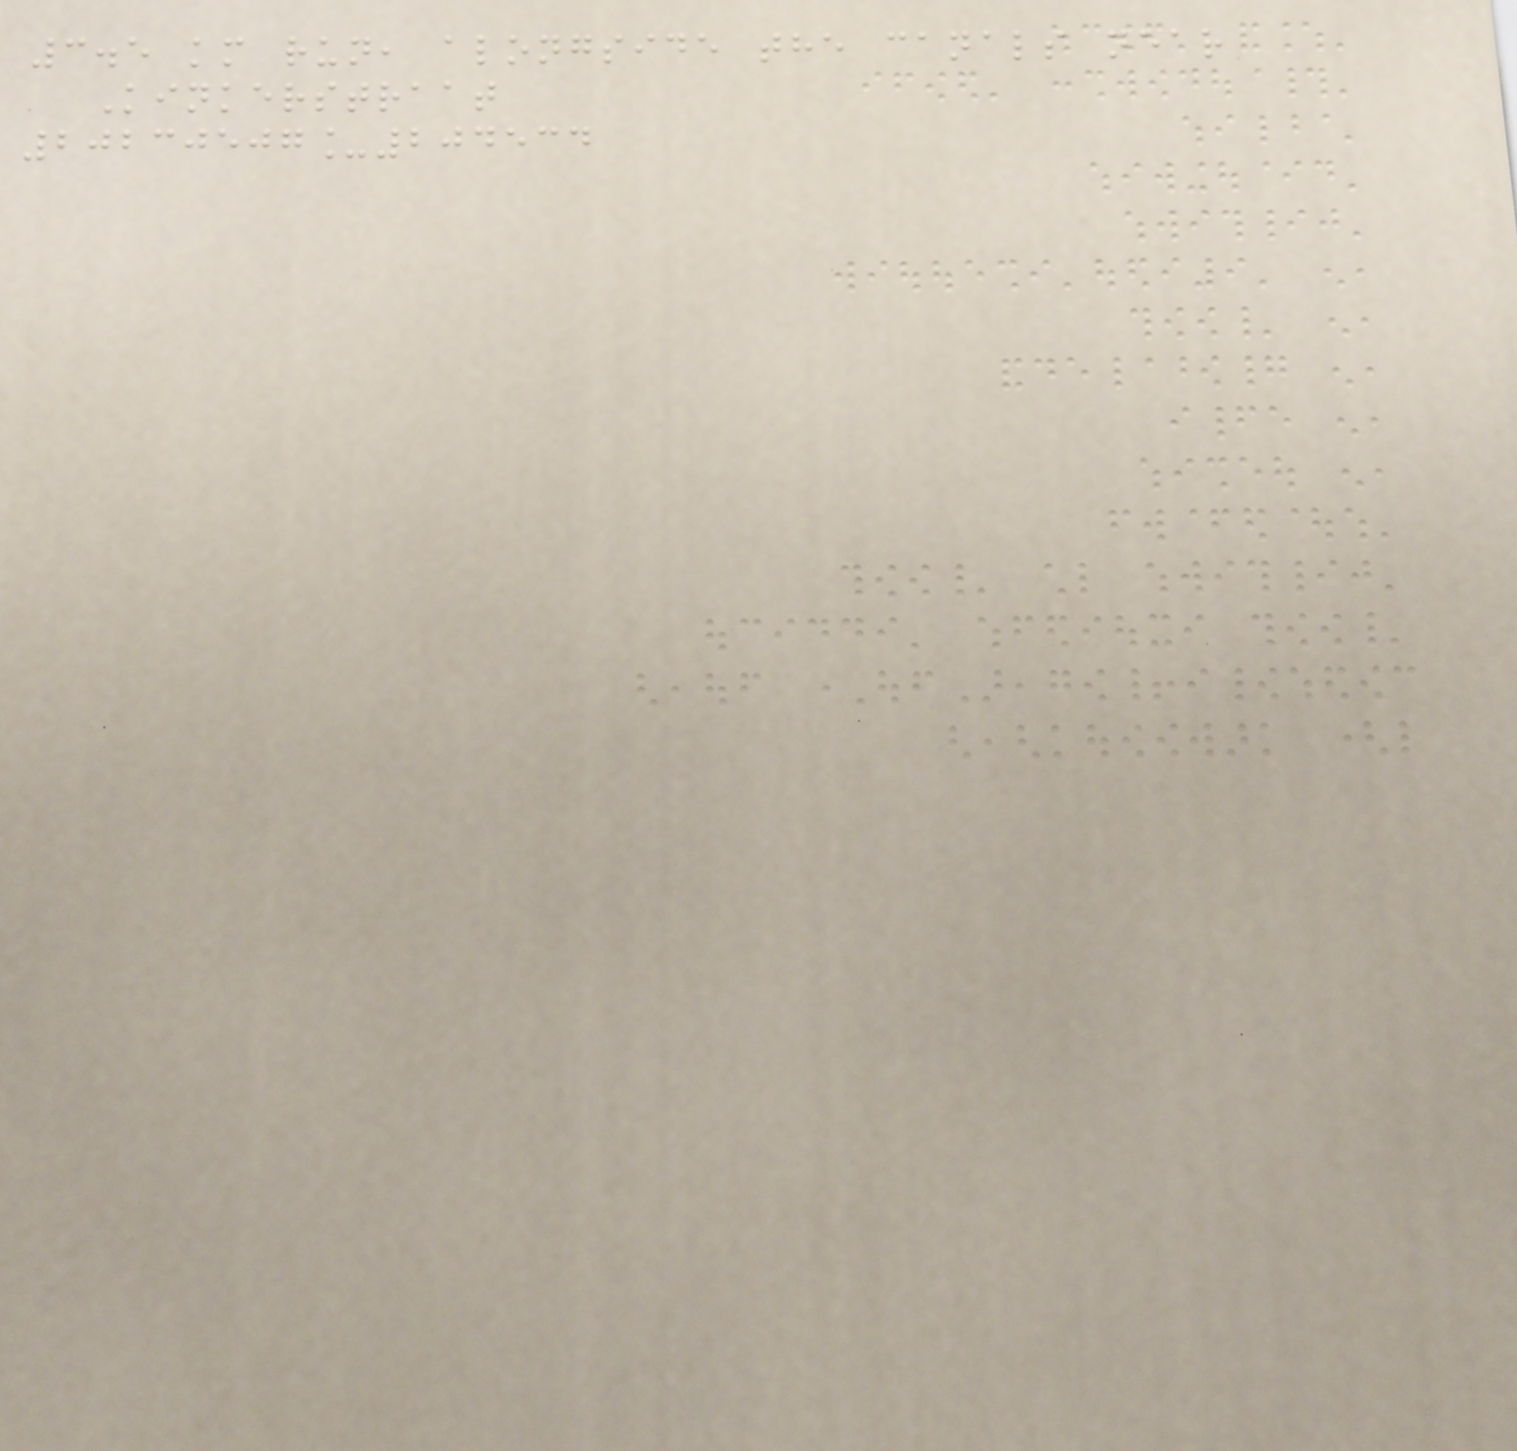3.5 km run, alongside the canals near
Kinkerstraat
20230507_204534
